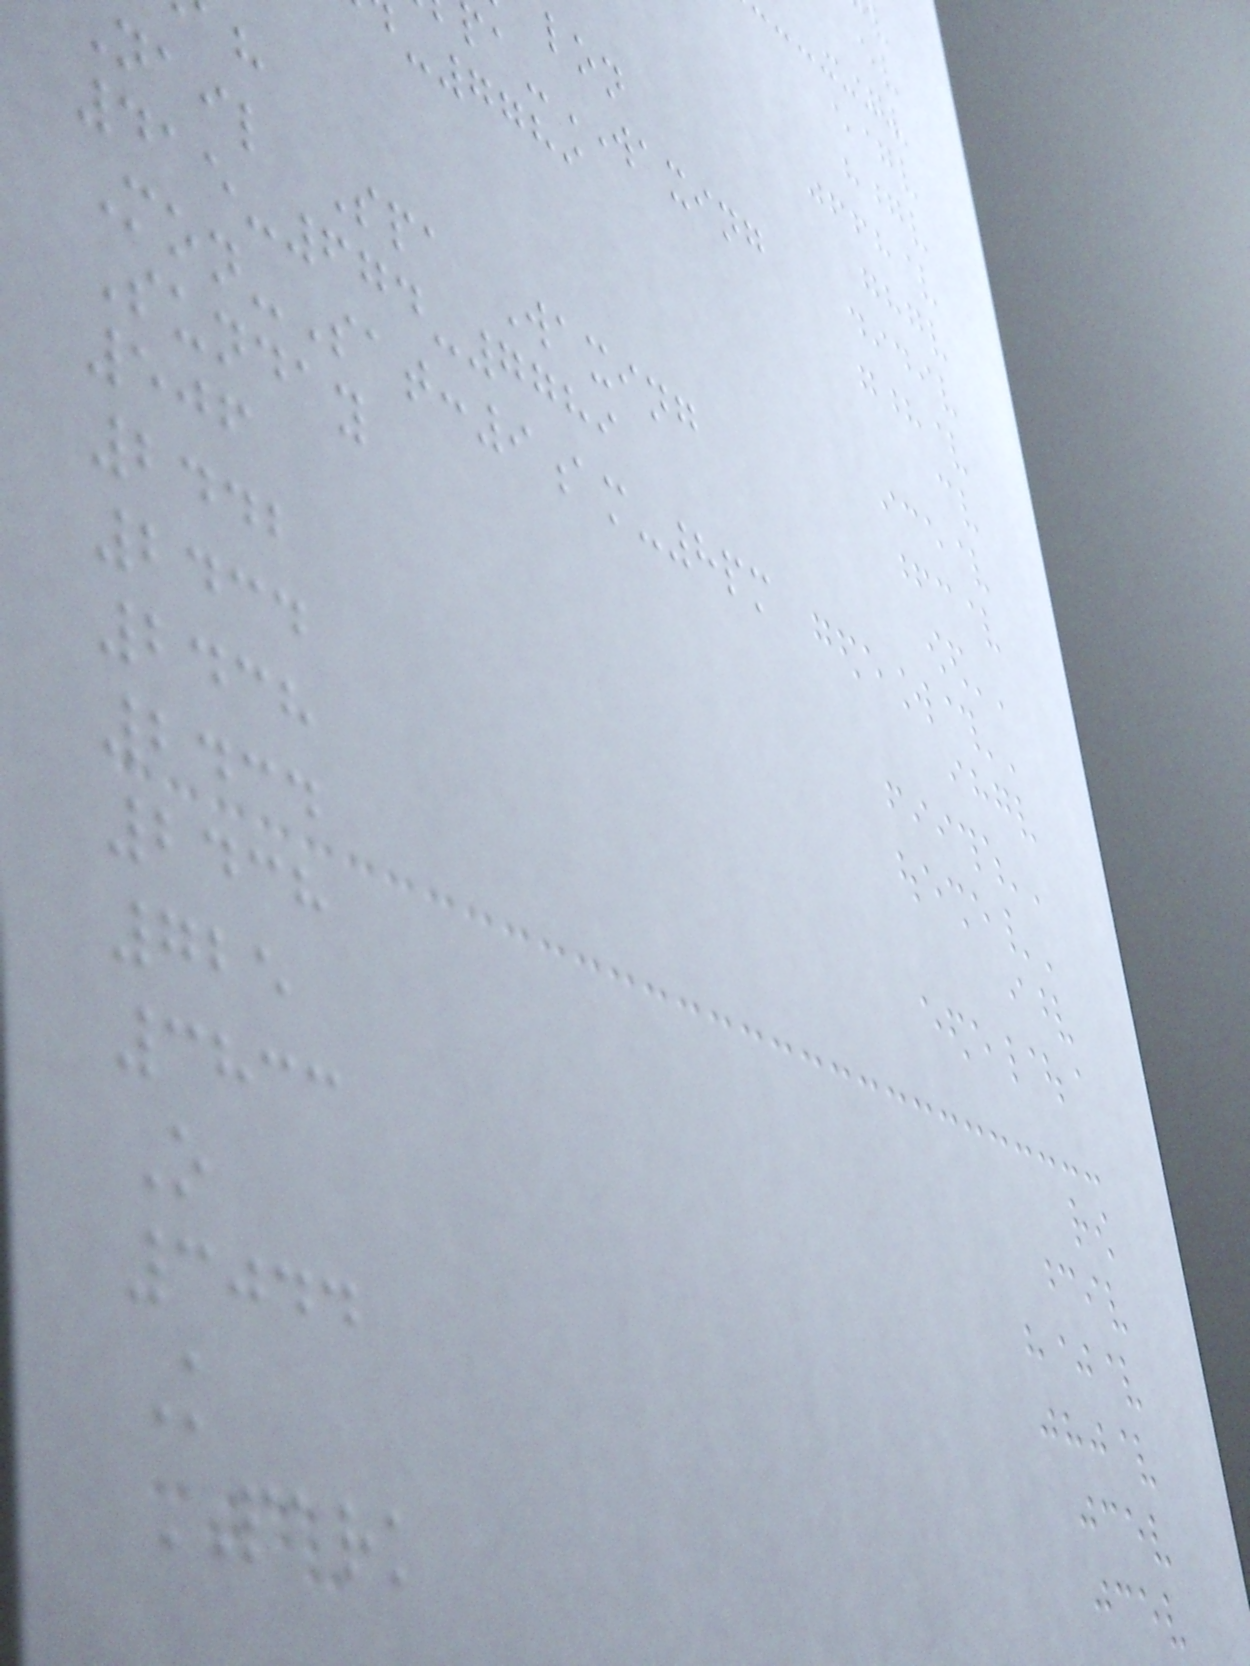-WAXING
-7789
nail Spa Waxing
415-674-7789
Mon-Sat:9am-8pm
Sunday
506
2442
2434
2438
2434
2438
725
3833
O
3044
K
PARK
